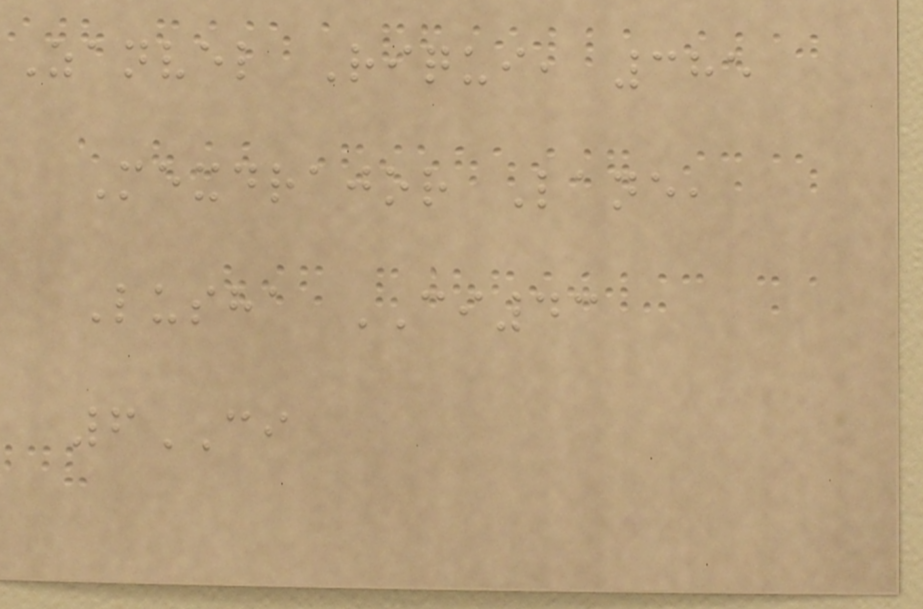Zanvel Riqui, 385
Mexdrajor Lane,
Lusha CI43
6CI
